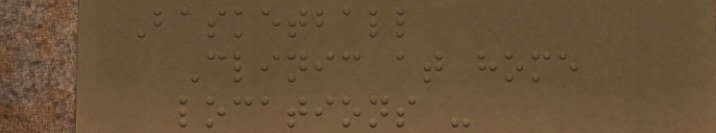Basketball
Clinic at home
locations -
